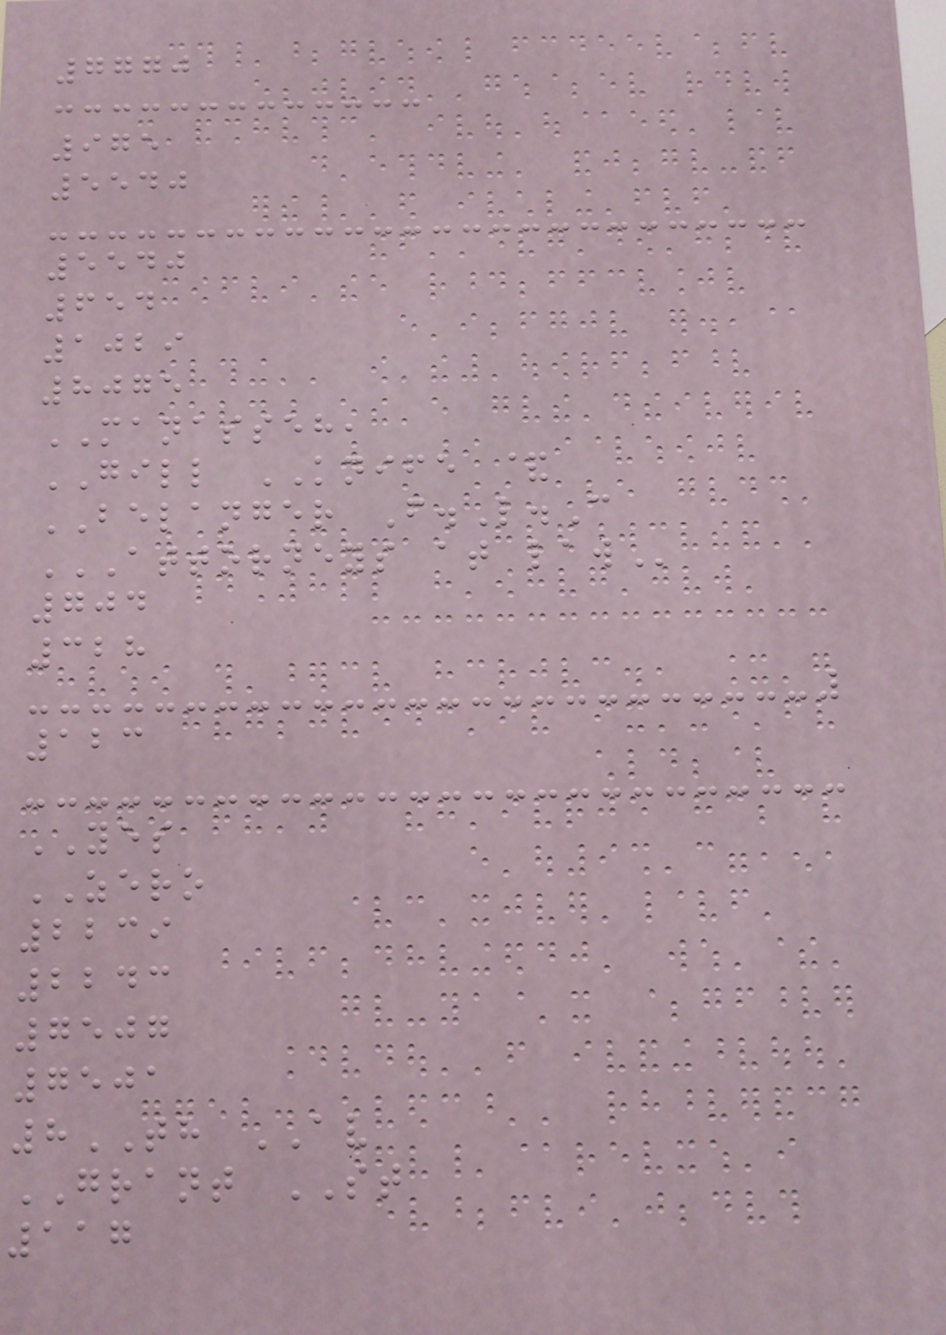7770
975
5540
5540
654
1029
8075
MANASSEH,
GILL KNIFE &
BELANGER F.L.C
ATTORNEYS AT LAW
704
328
123
YES
ZERO
2239
2243
7507
7501
8TH AV
GRANT ST
117
